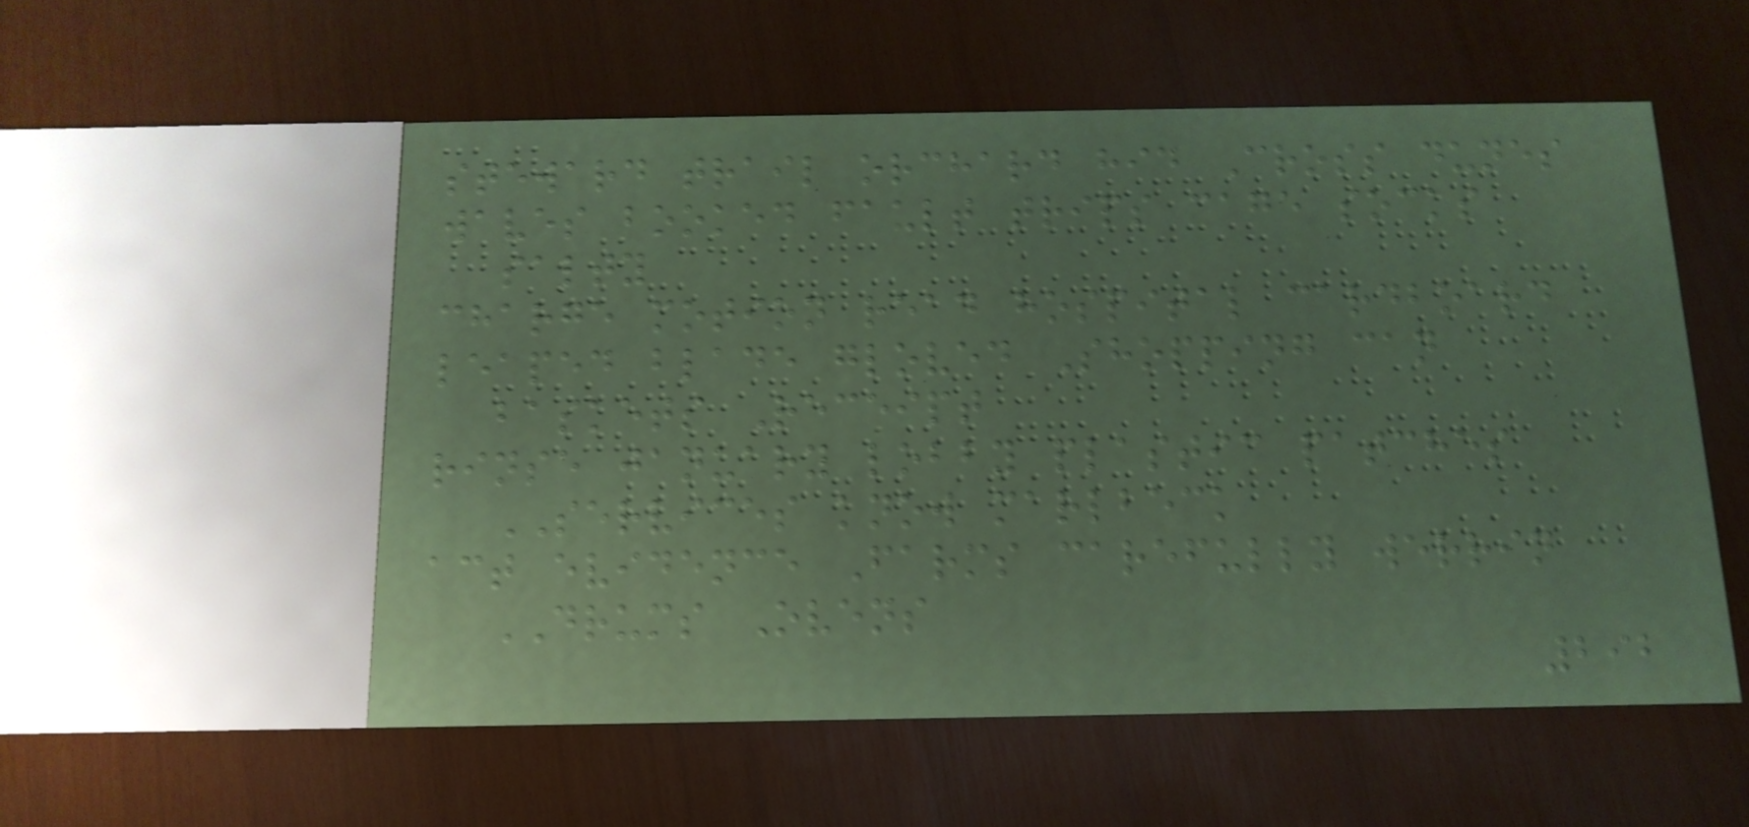steward trail orchard hid Cross dunes
waves booked fault trips cage socks
salty
charge motion read hospital cardboard
leaped blade gloved Shopping can
baskets Receipt
rinse january lobby plastic patches
SERVICES know marlbeck
act evidence Farms carefully werrin
DRUMS Ovens
292
